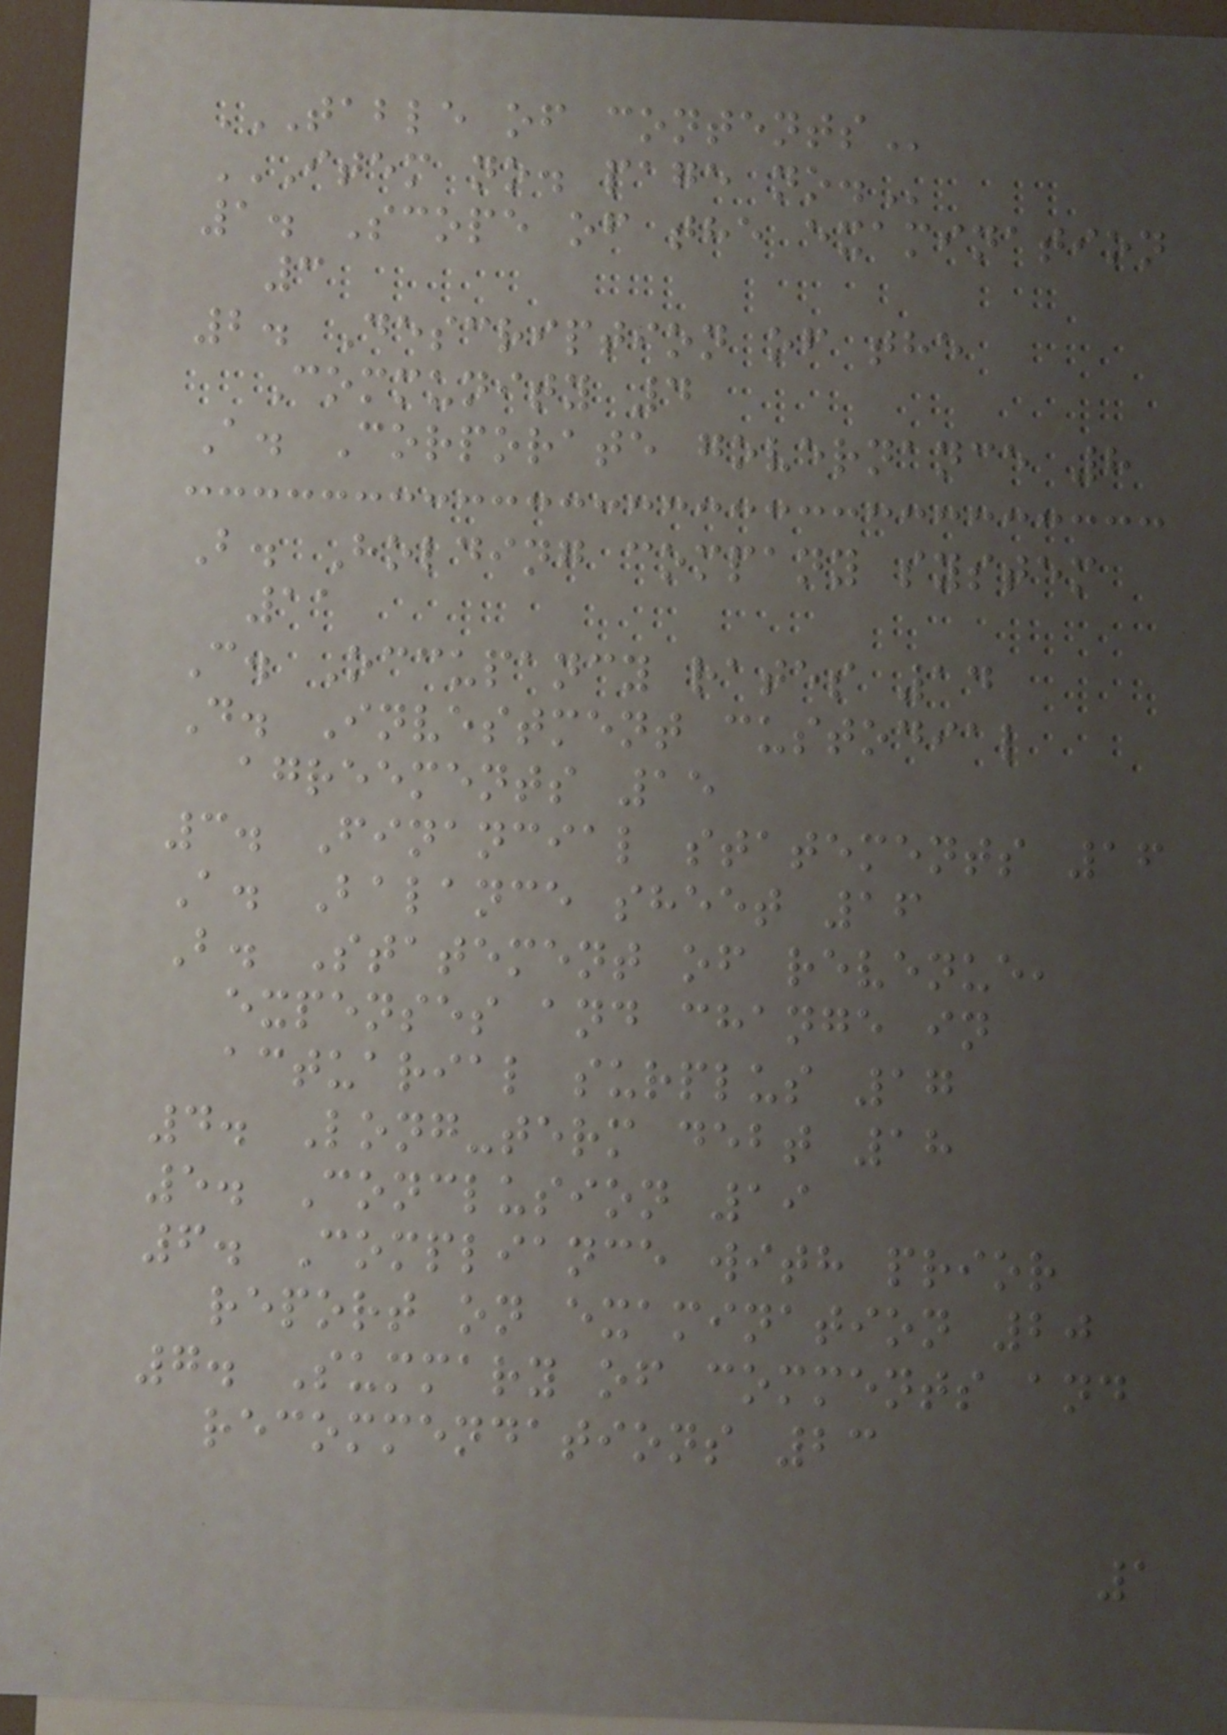TABLE OF CONTENTS
ITEM NO. PAGE NO.
1. Scope of the examination
3
2. Description of the
Community 4
A. Corporate governance 8
B. Holding company system
11
C. Occupancy rates 14
D. Investment custodial
agreements 15
3. Financial statements 16
A. Balance sheet 16
B. Statement of revenue,
expenses and change in
actuarial surplus 17
4. Long-term debt 18
5. Conclusion 19
6. Compliance with prior
report on examination 20
7. Summary of comments and
recommendations 23
1
